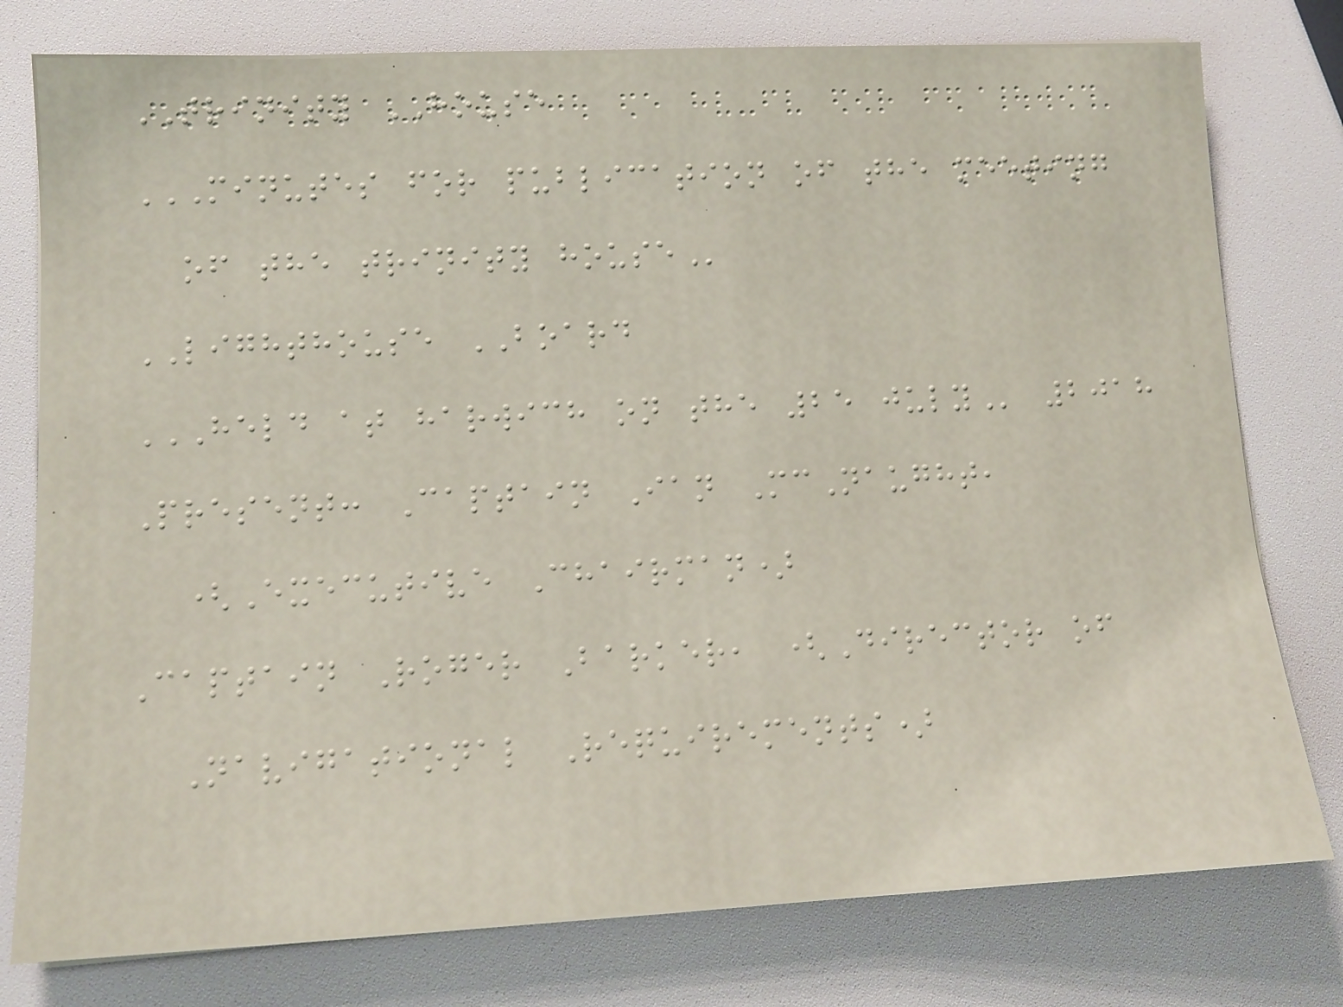TRINITY HOUSE
MINUTES FOR PUBLICATION OF THE MEETING
OF THE TRINITY HOUSE
LIGHTHOUSE BOARD
HELD AT HARWICH ON THE 25 JULY 2018
Present: Captain Ian McNaught,
(Executive Chairman)
Captain Roger Barker, (Director of
Navigational Requirements)
